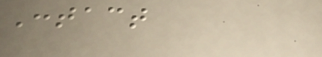Contact
